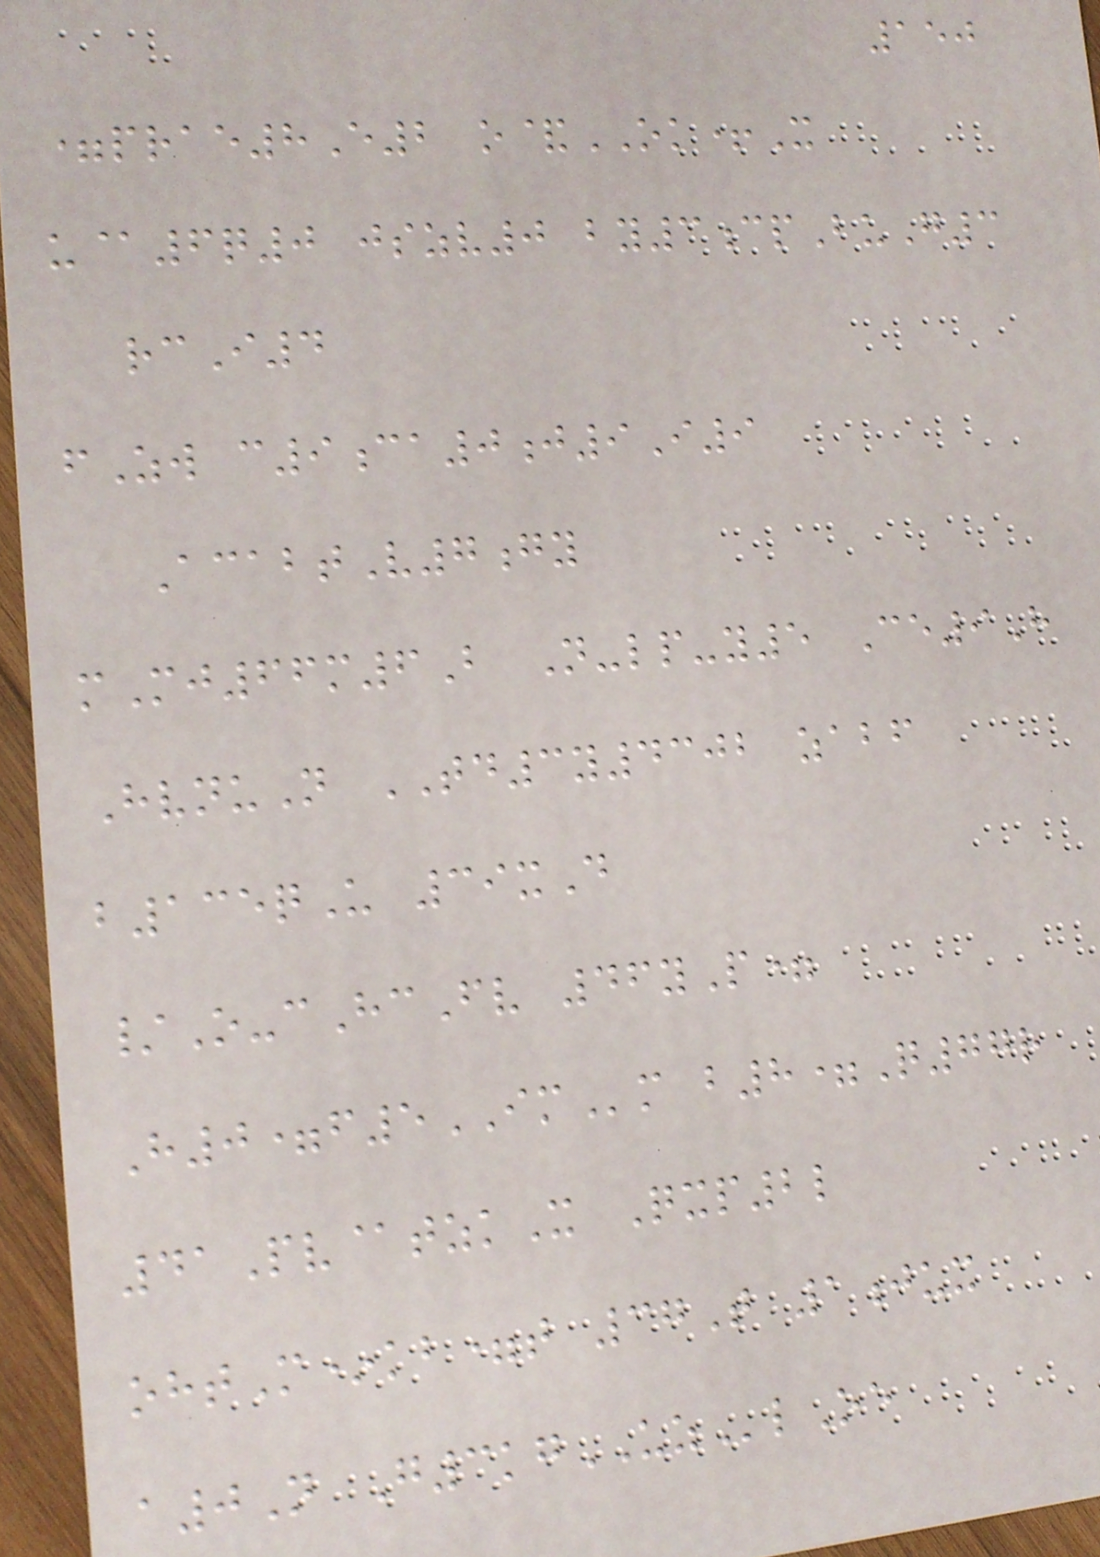150
=prae8E2 o&OK+X
u@6q0 jszv0 by3cpBuG3
rcI4
fZw c9ca0j9I9
AcabtV7gy
mMj66m6B N-lp-y5 Ce9H
HvnuN TD3y4302 zabf
b135qU 39xD
/O-cHcFv 46yP=
H0=f5IMm b8=Q77r
41Pv@tzkX Qxp2l
ohtM*kb=t 37T 1jux
a0N G3kgUZlOe
